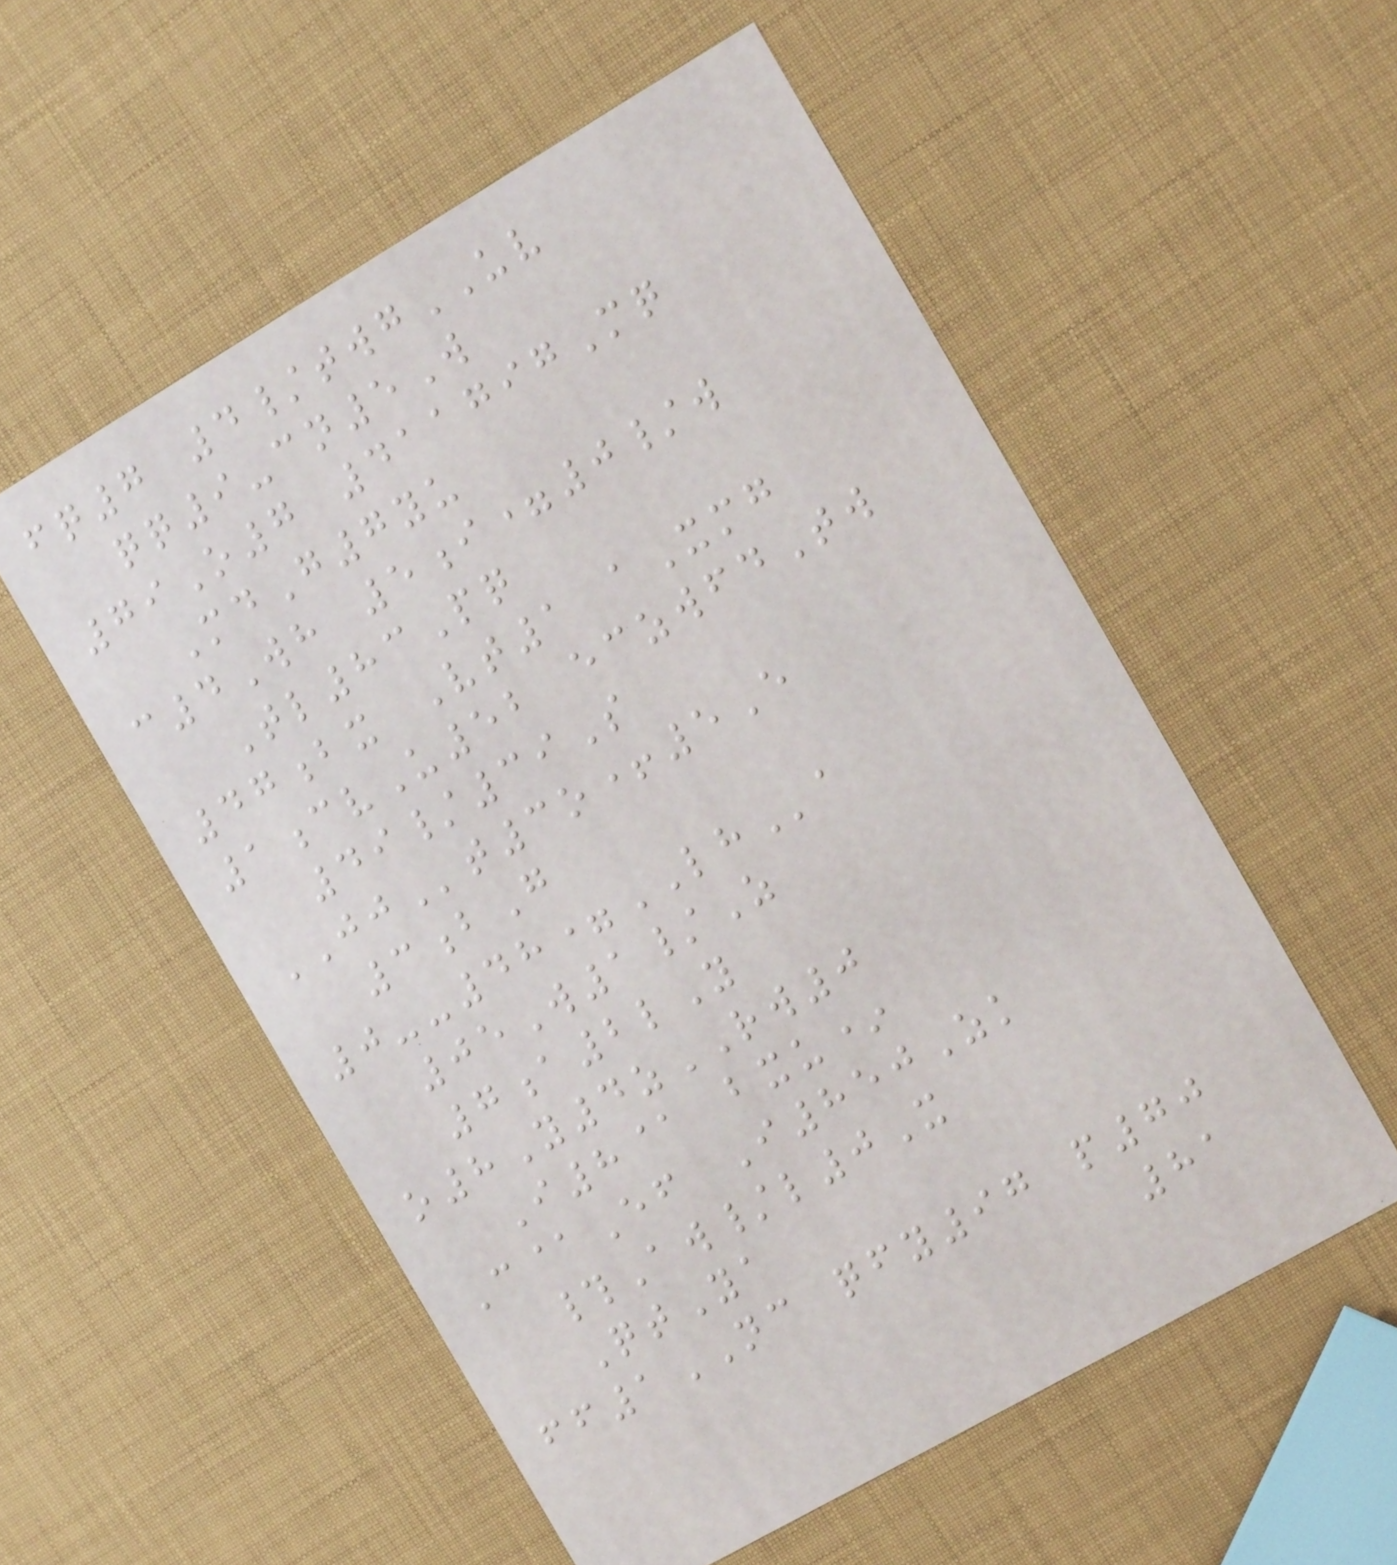fq7 4/twgUV
qq9-cn5W
79O7 411797Mq
MdG7yu
c4Wh 5i=0/w
Tl83Pq
47bx Vt1 aXmg
1cvU52 eczwfdTw
49/39S
JJt3o+5E
3bG
0--48=LHa
05W1/Z
7a2lY
o8Y4zRW0
I8@ bxu*
C@Ef I850Zk
#Aw/l0X
QtYa
ff1NC qfy97 p70
81
